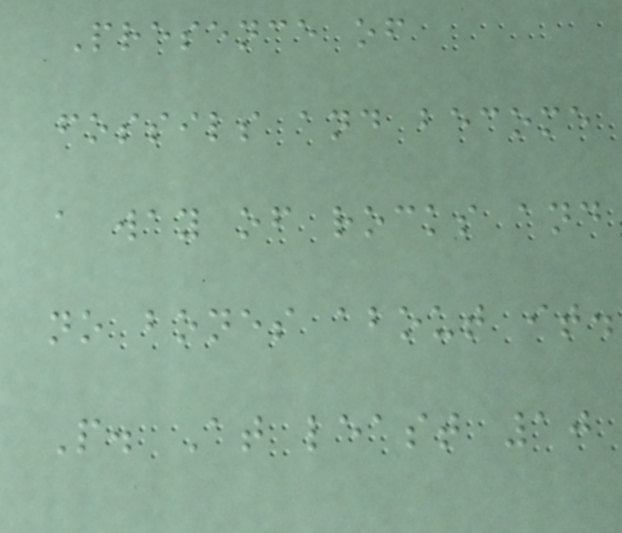Presence of
fossils and become
a way of rocks and
no bones about it.
P. At least 10
